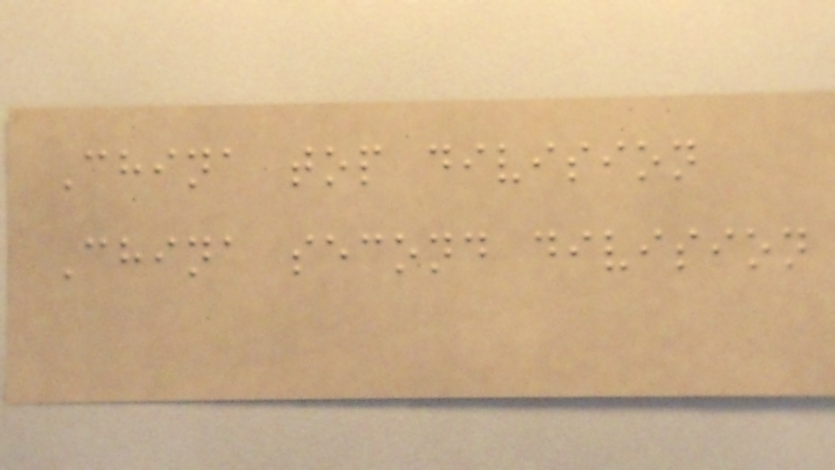China top division
China second division
